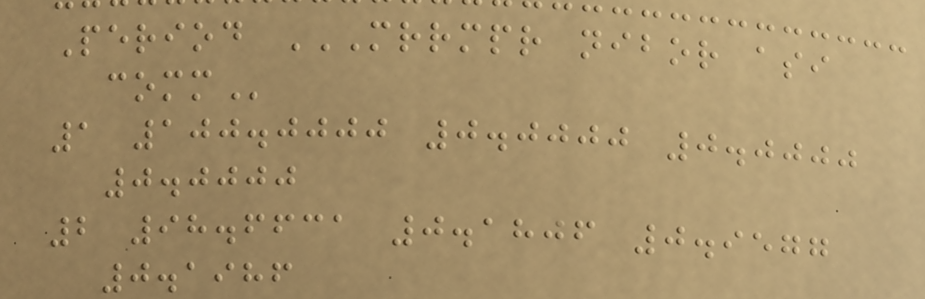Period MRRMPR NIBOR ASI
COMM
1 100.0000 0.0000 0.0000
0.0000
2 98.6631 0.1806 0.9577
0.1986
